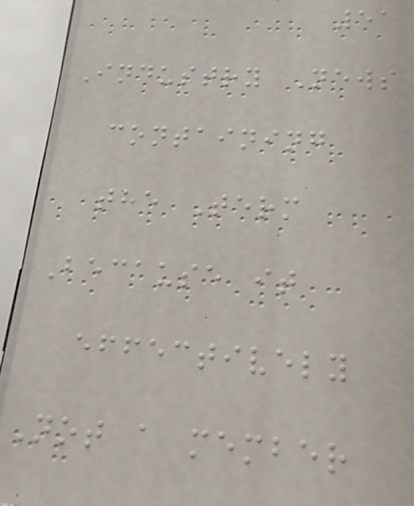51
Industry News
containing
the Term
Because it
effectively
Not a member
